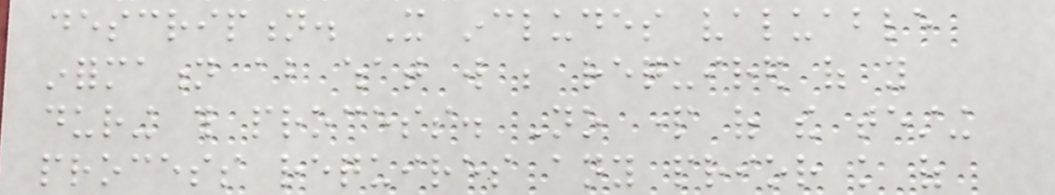description. It includes valuable
information about what will be required of you
during this process. No part of the testing
process requires any prior knowledge of
